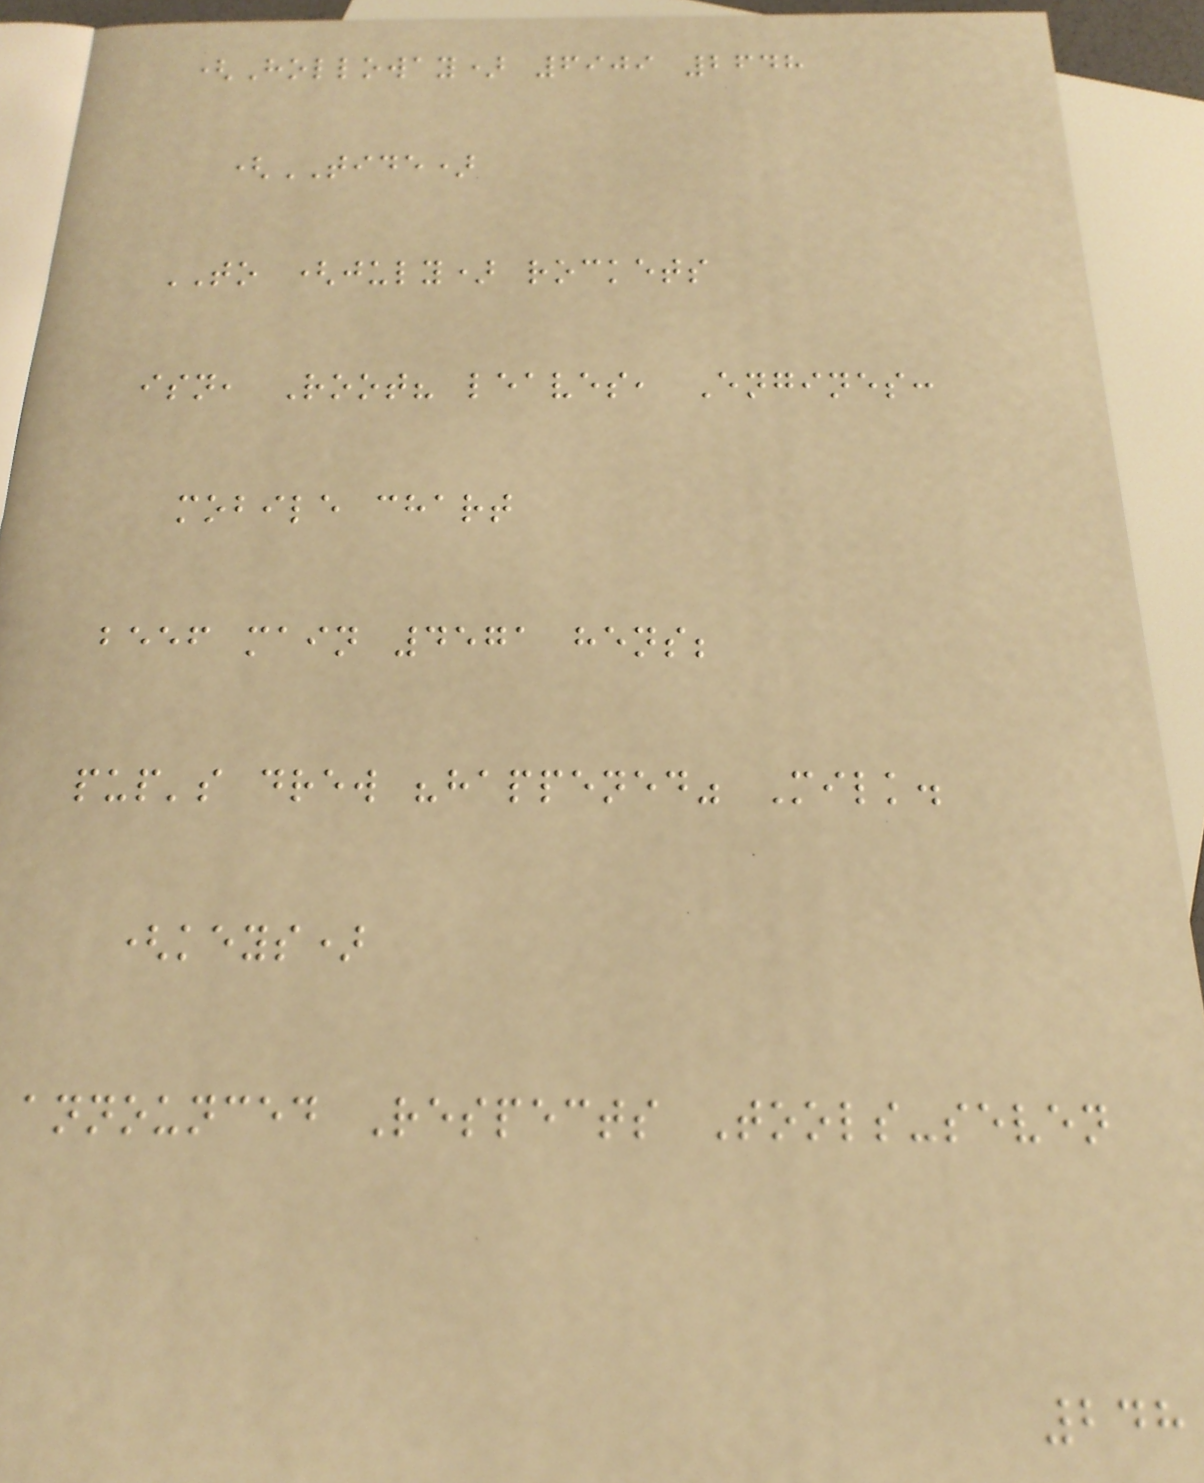(Holloway) 6909 2648
(TIDE)
TO (july) rockets
isn, Root? leaves, Engines:
mobile chart
beef main 4571 hens;
pup's drew "happened" Milk.
(keys)
announced Respects Tools-seven
248
